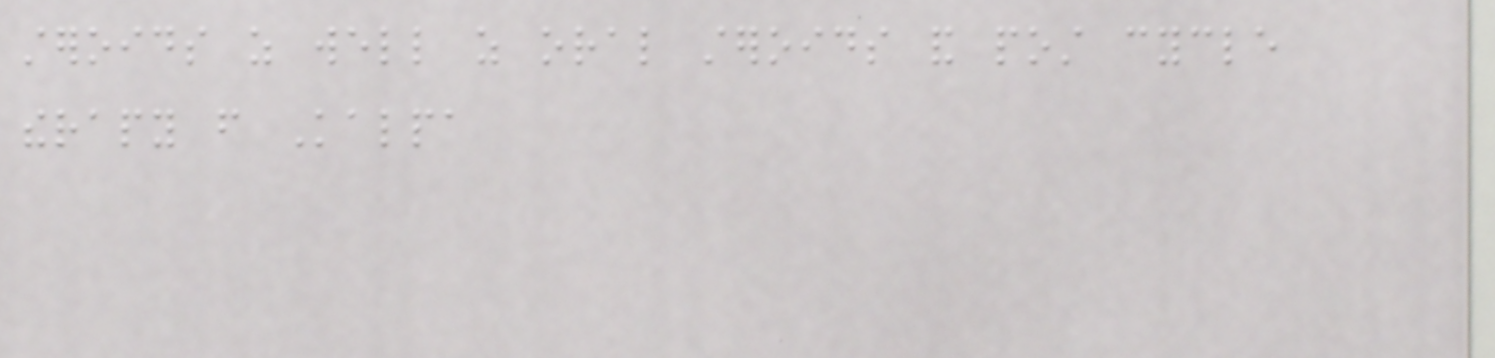steroids as well as oral steroids and post cycle
therapy from Kalpa
